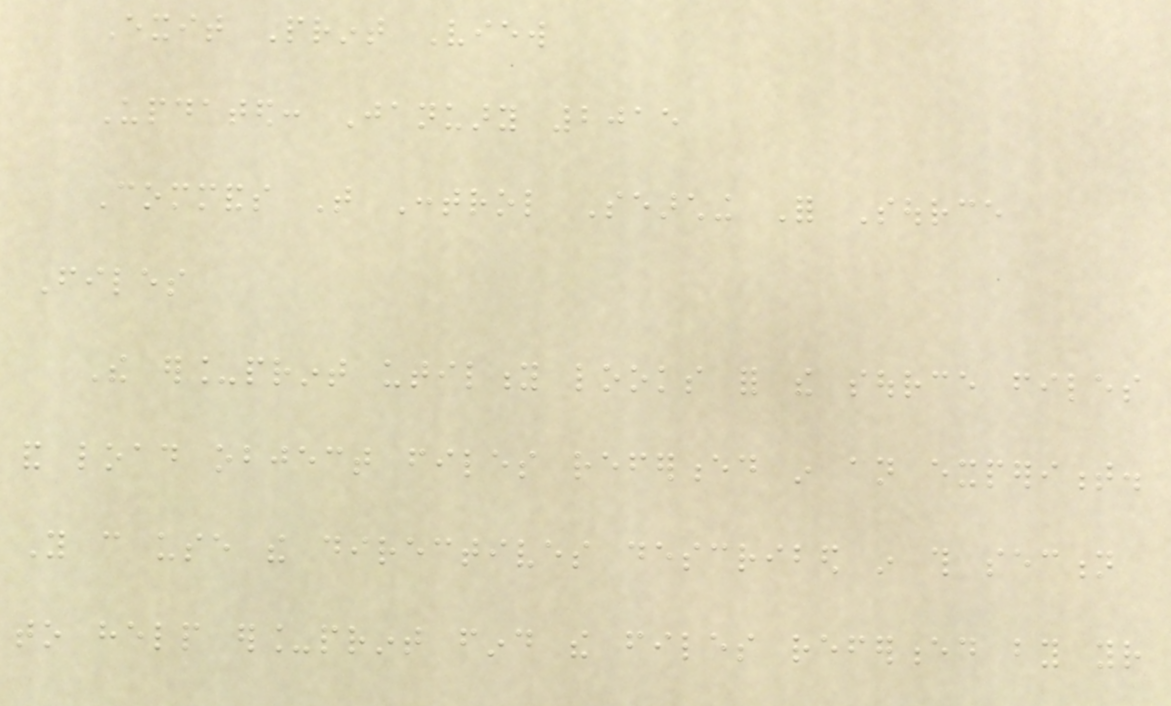Exit Print View
Updated: January 2015
Commands That Control Searching For Source
Files
The er_print utility looks for the source files
and load object files referenced in an experiment.
You can use the directives described in this section
to help er_print find the files referenced by your
